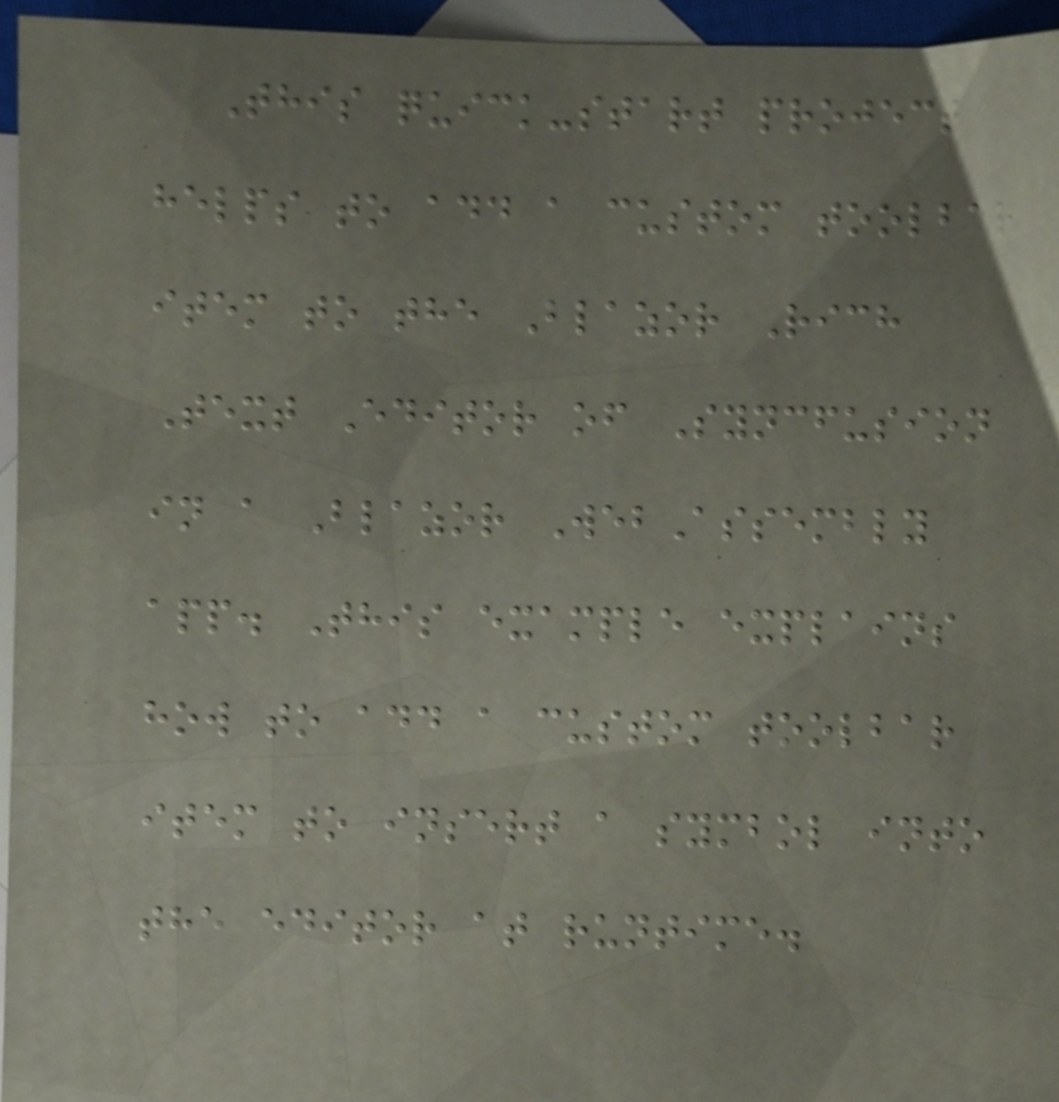This quick-start project
helps to add a custom toolbar
item to the Blazor Rich
Text Editor of Syncfusion
in a Blazor WebAssembly
app. This example explains
how to add a custom toolbar
item to insert a symbol into
the editor at runtime.
